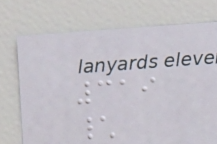319
\
